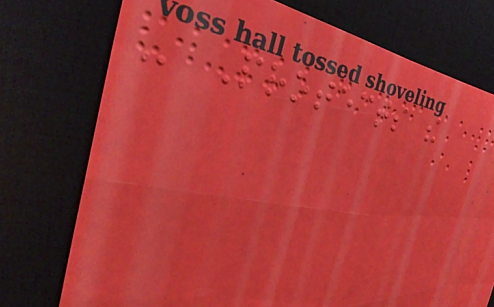- Protects the
